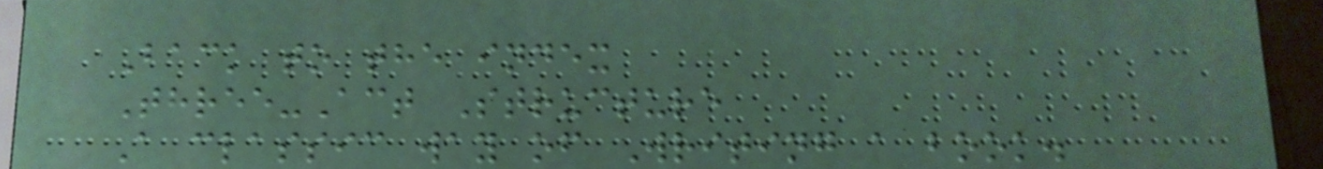Back to the index
Three-Act Structure
A classic way of Writing a book.
